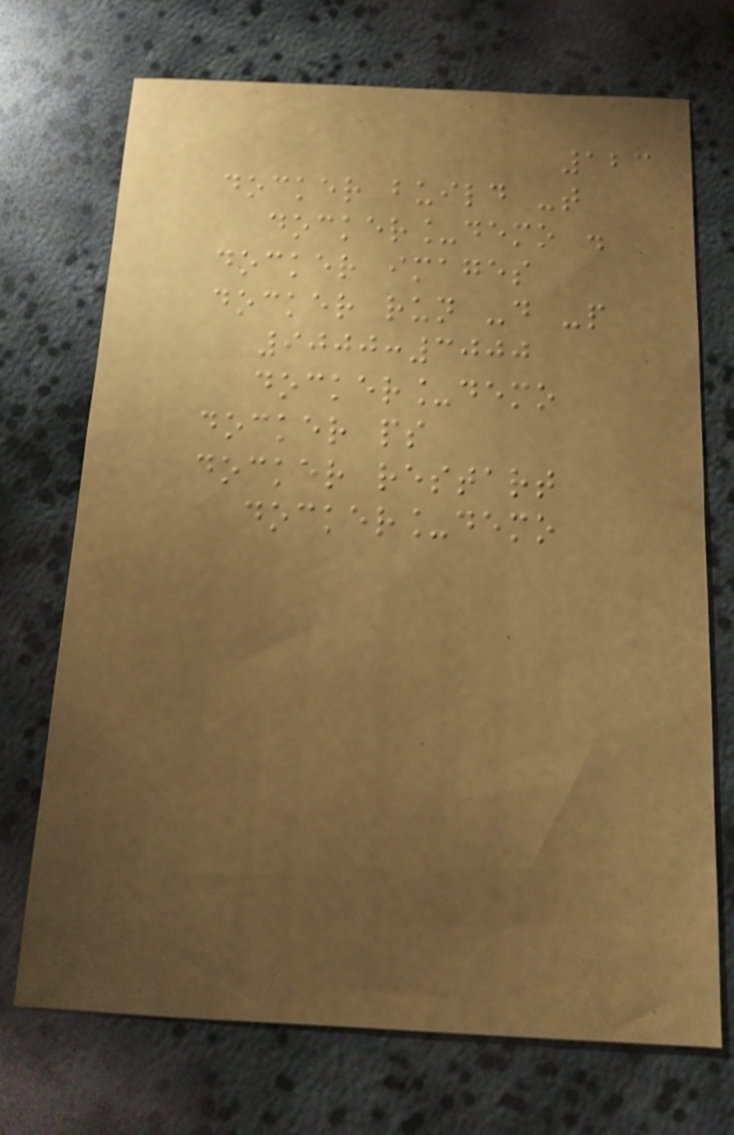123
docker build -t
docker_demo .
docker images
docker run -d -p
9000:3000
docker_demo
docker ps
docker restart
docker_demo
